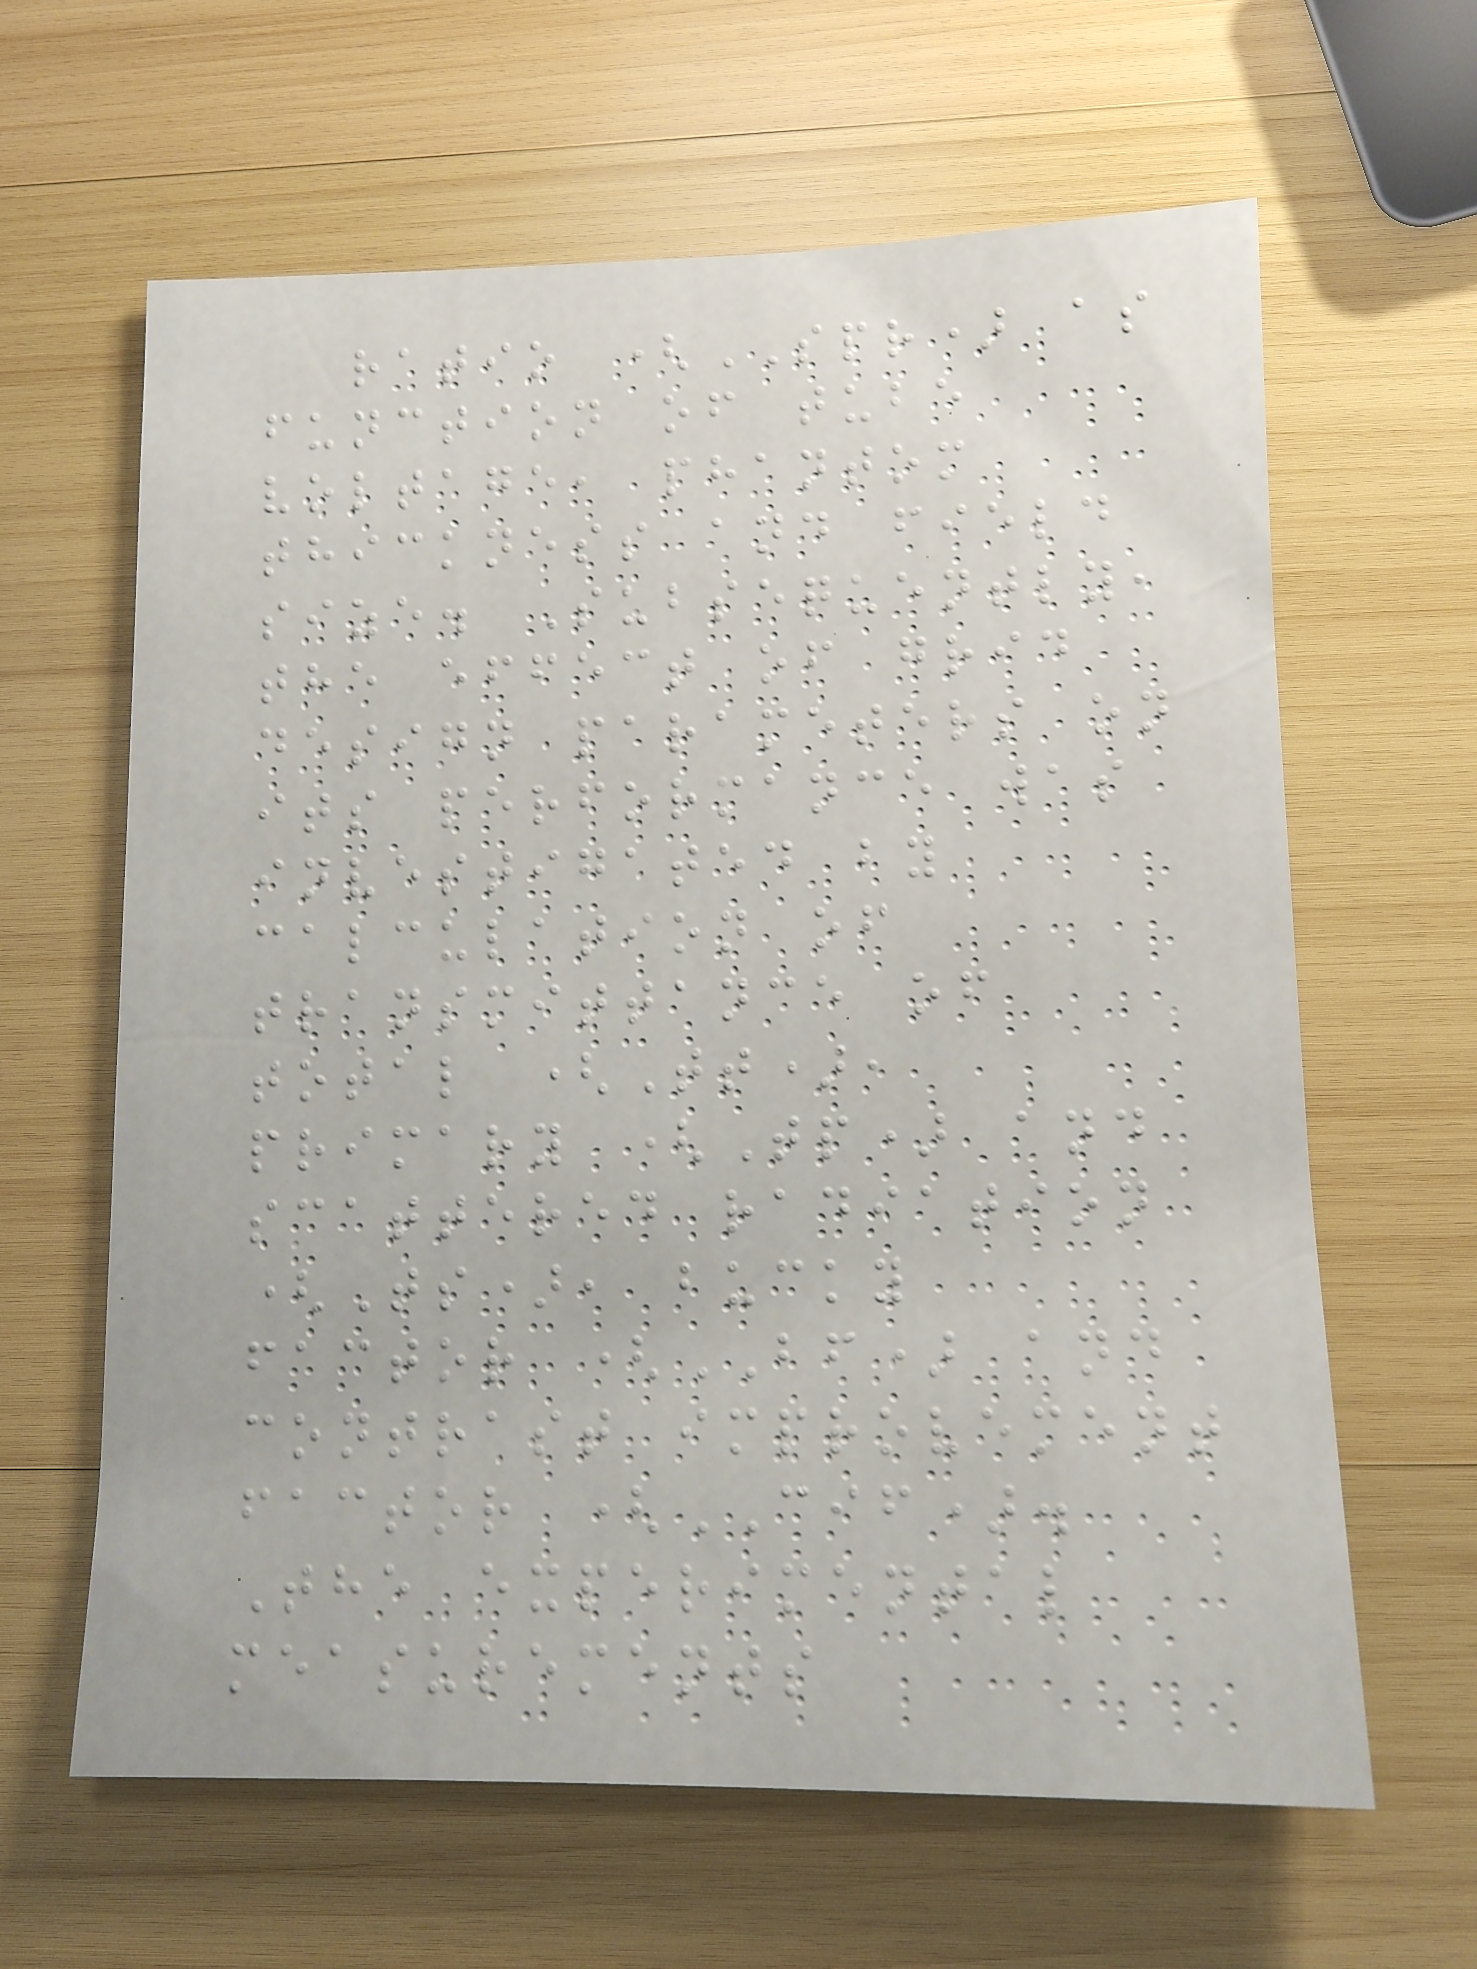ratio (SPR) as
function of tube
voltage, phantom
thickness and field
size. Subsequently,
the effect of grid
design parameters on
its performance was
investigated by
calculation of
transmittance of
total (Tt),
primary (Tp) and
scattered radiation
(Ts), bucky
factor (BF) and
contrast improvement
factor (CIF).
The experimental
measurements
